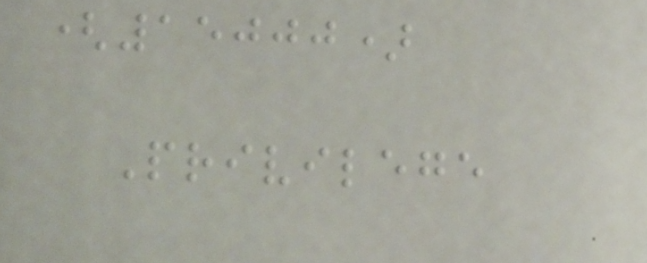(15000)
Privilege
